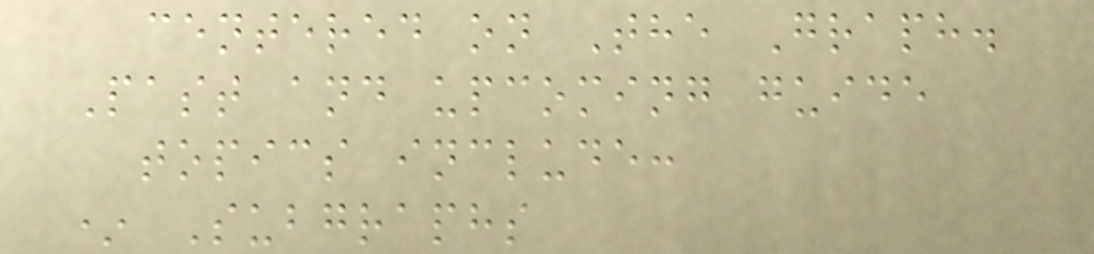centered on The Graph.
Past and upcoming guide
topics include:
* Subgraphs
